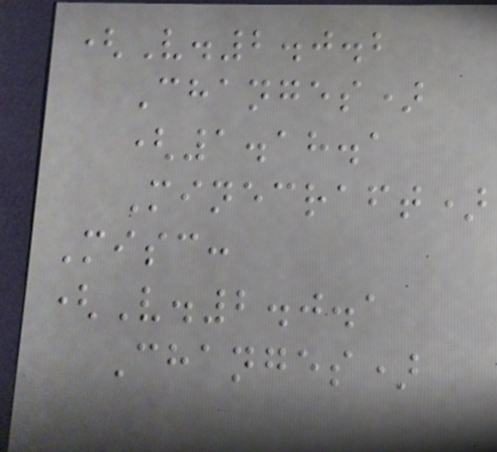(V.2.0.2
Changes)
(1.18.1
Minecraft)
Misc:
(V.2.0.1
Changes)
